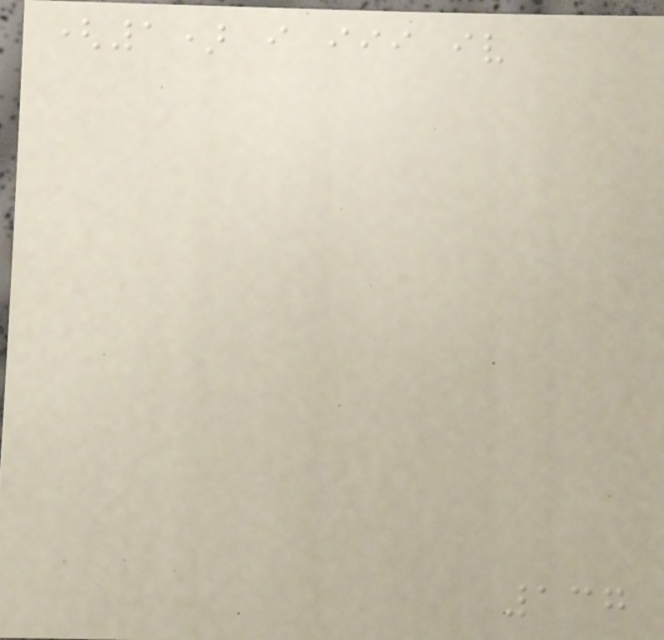(1) i iii iv
137
